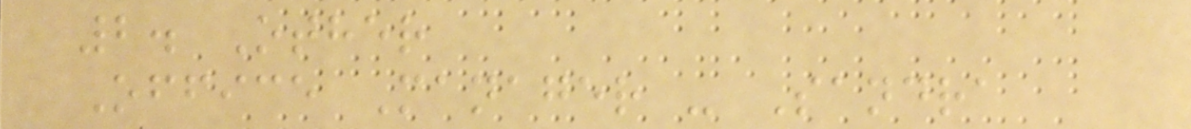2. Other
Office Manager - Sandra
